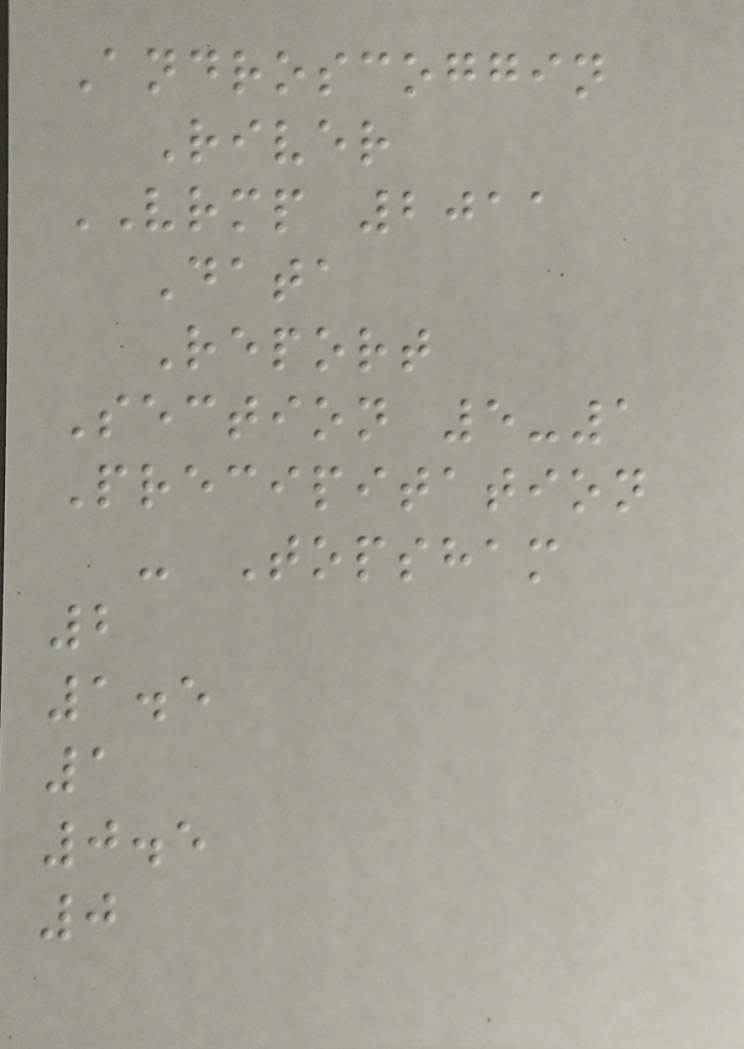Androscoggin
River
VRMP 2011
Data
Report
Section 5-1
Precipitation
- Topsham
2
1.5
1
0.5
0
